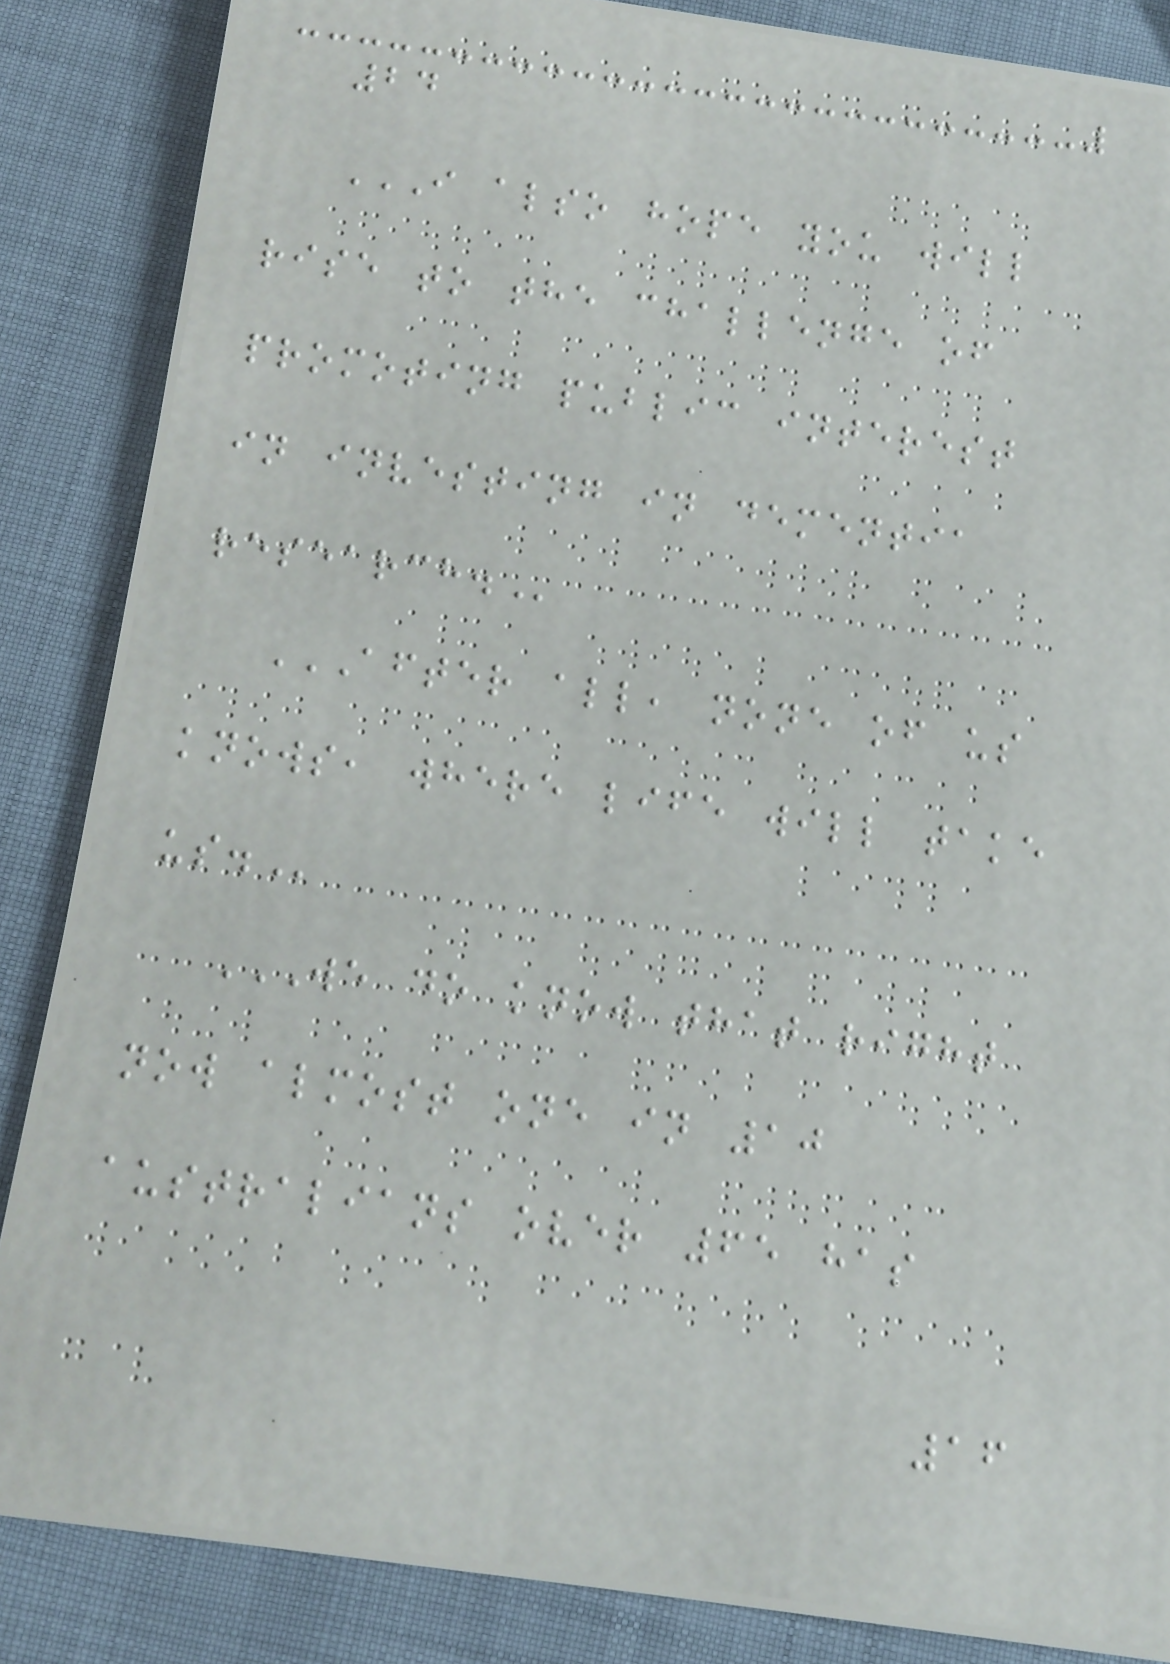24
I ALSO HOPE YOU WILL
RISE TO THE CHALLENGE OF
PROMOTING PUBLIC INTEREST
IN INVESTING IN DEMENTIA
RESEARCH.
AFTER ALL, NONE OF US
KNOWS, WHERE LIFE WILL TAKE
US.
WE DO KNOW THAT RIGHT
NOW ALMOST ONE IN 10
AUSTRALIANS OVER 65 HAS
16
